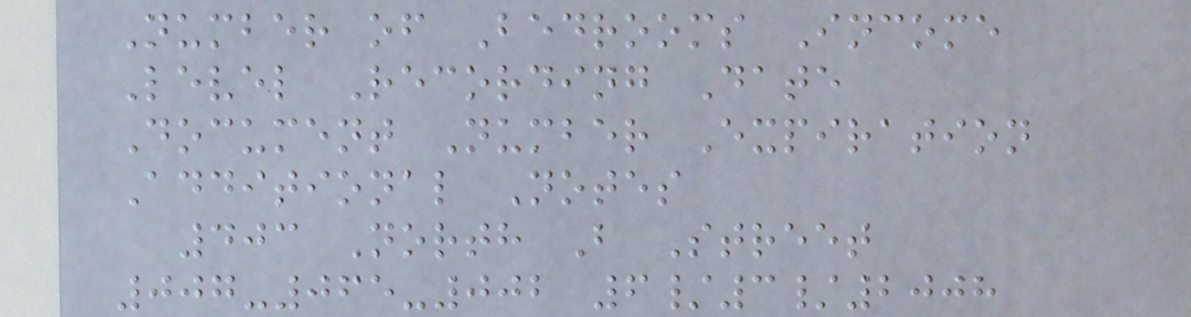Number of Bedrooms Income
Level Recording Date
Document Number Expiration
Additional Notes
403 North B Street
007-065-002 6/3/2008
